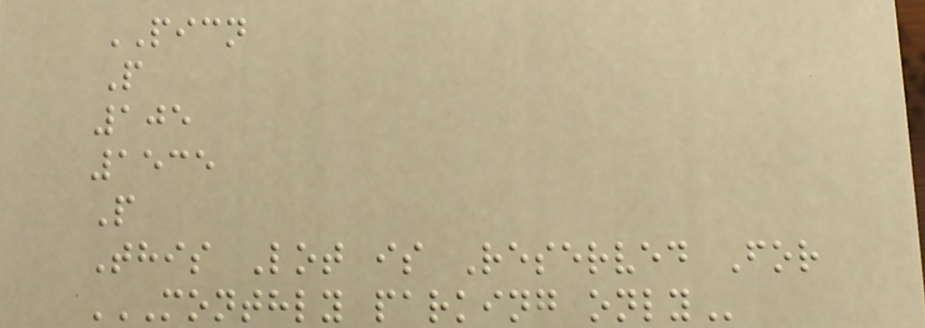PICN
P
105
1535
P
This Lot is Reserved For
MONTHLY PARKING ONLY
